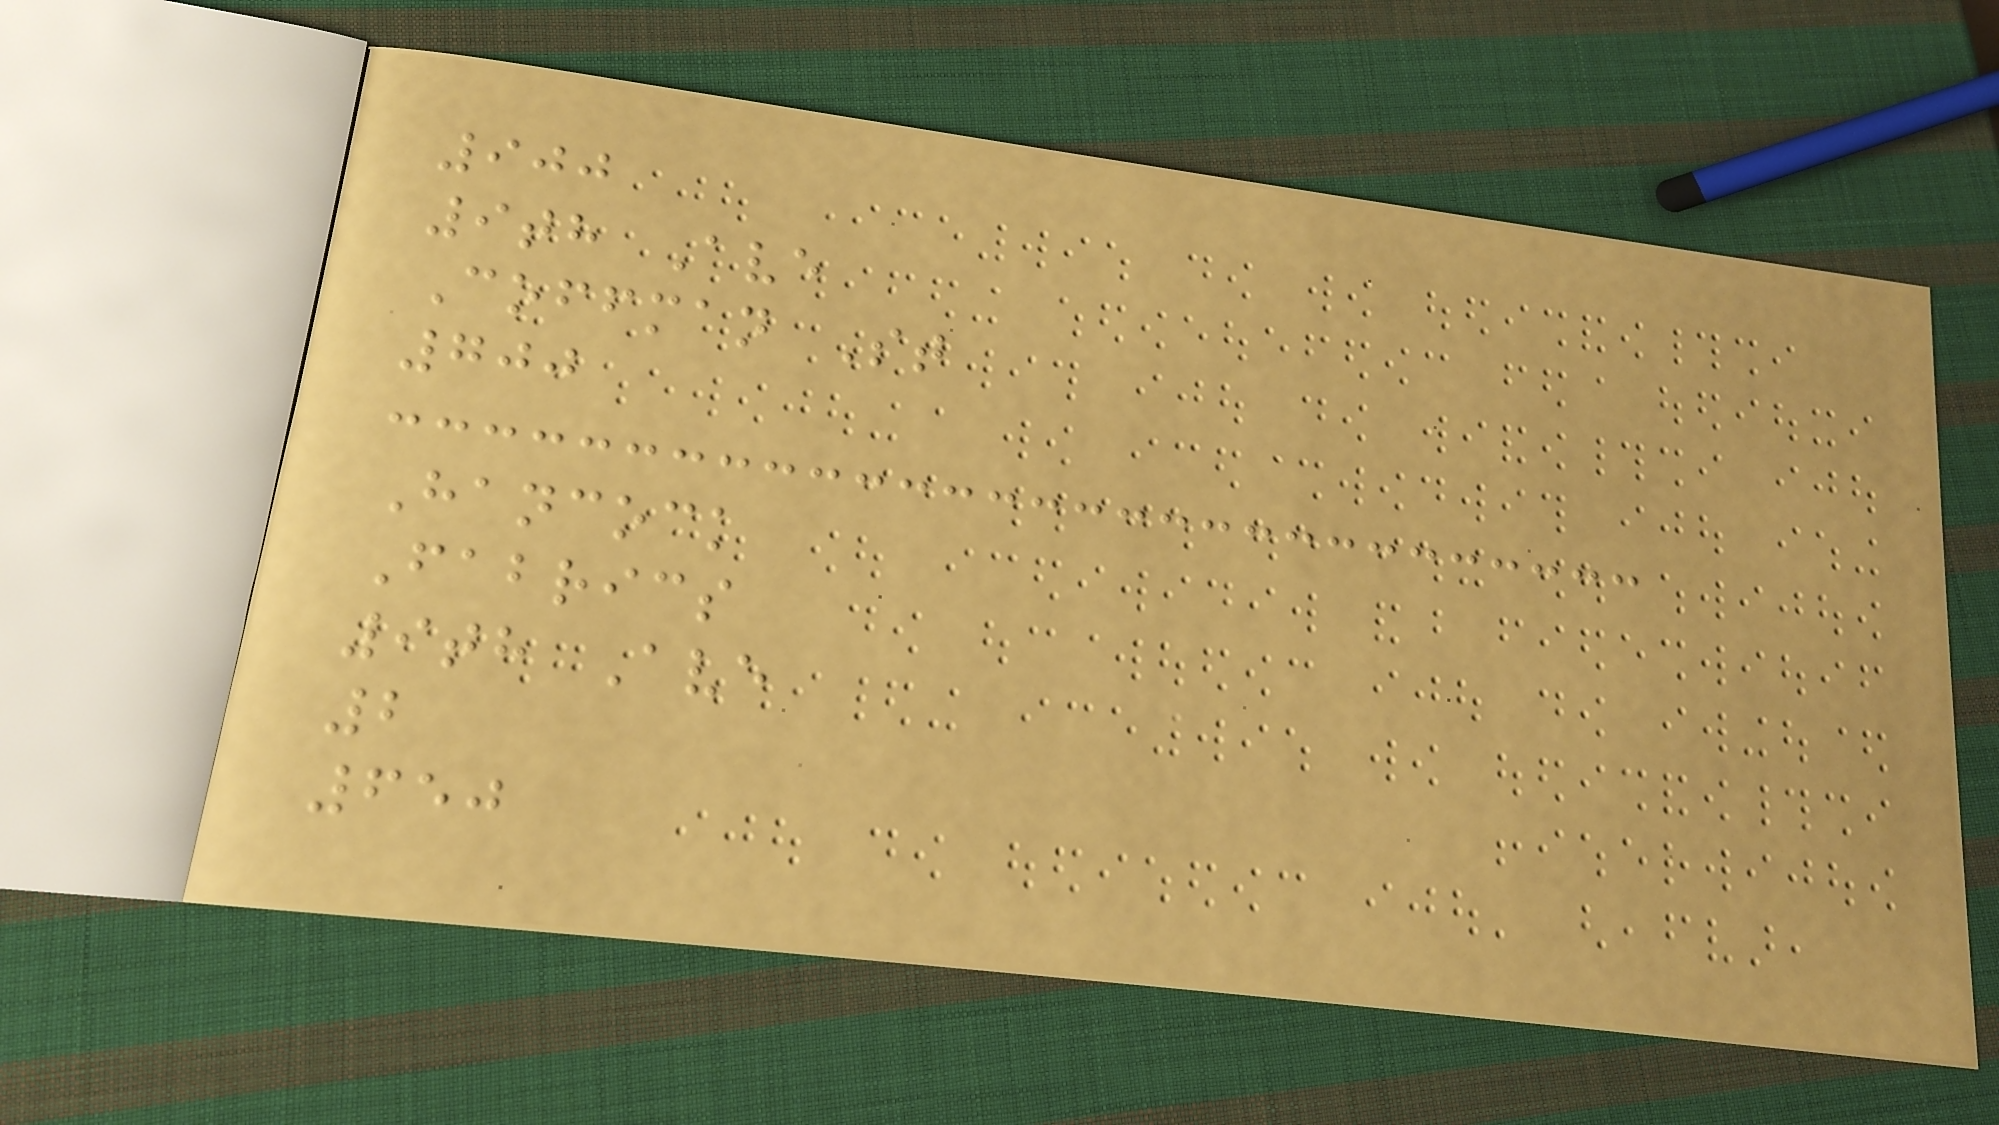900
9th Ave
Coffman St
700
Hancock
Fabrics
9th Ave
2
650
